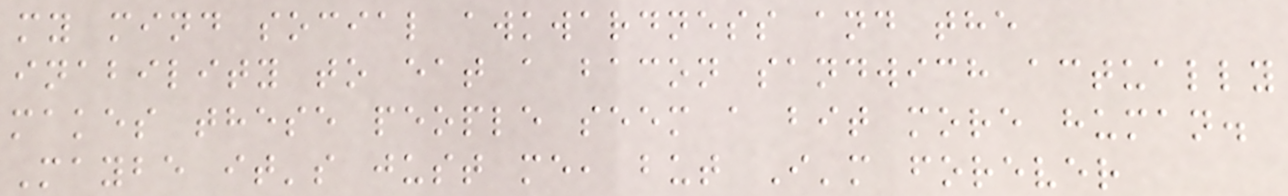my mind social awkwardness and the
inability to eat a bacon sandwich actually
makes these people seem a bit more human.
Maybe it's just me, but I'm forever
